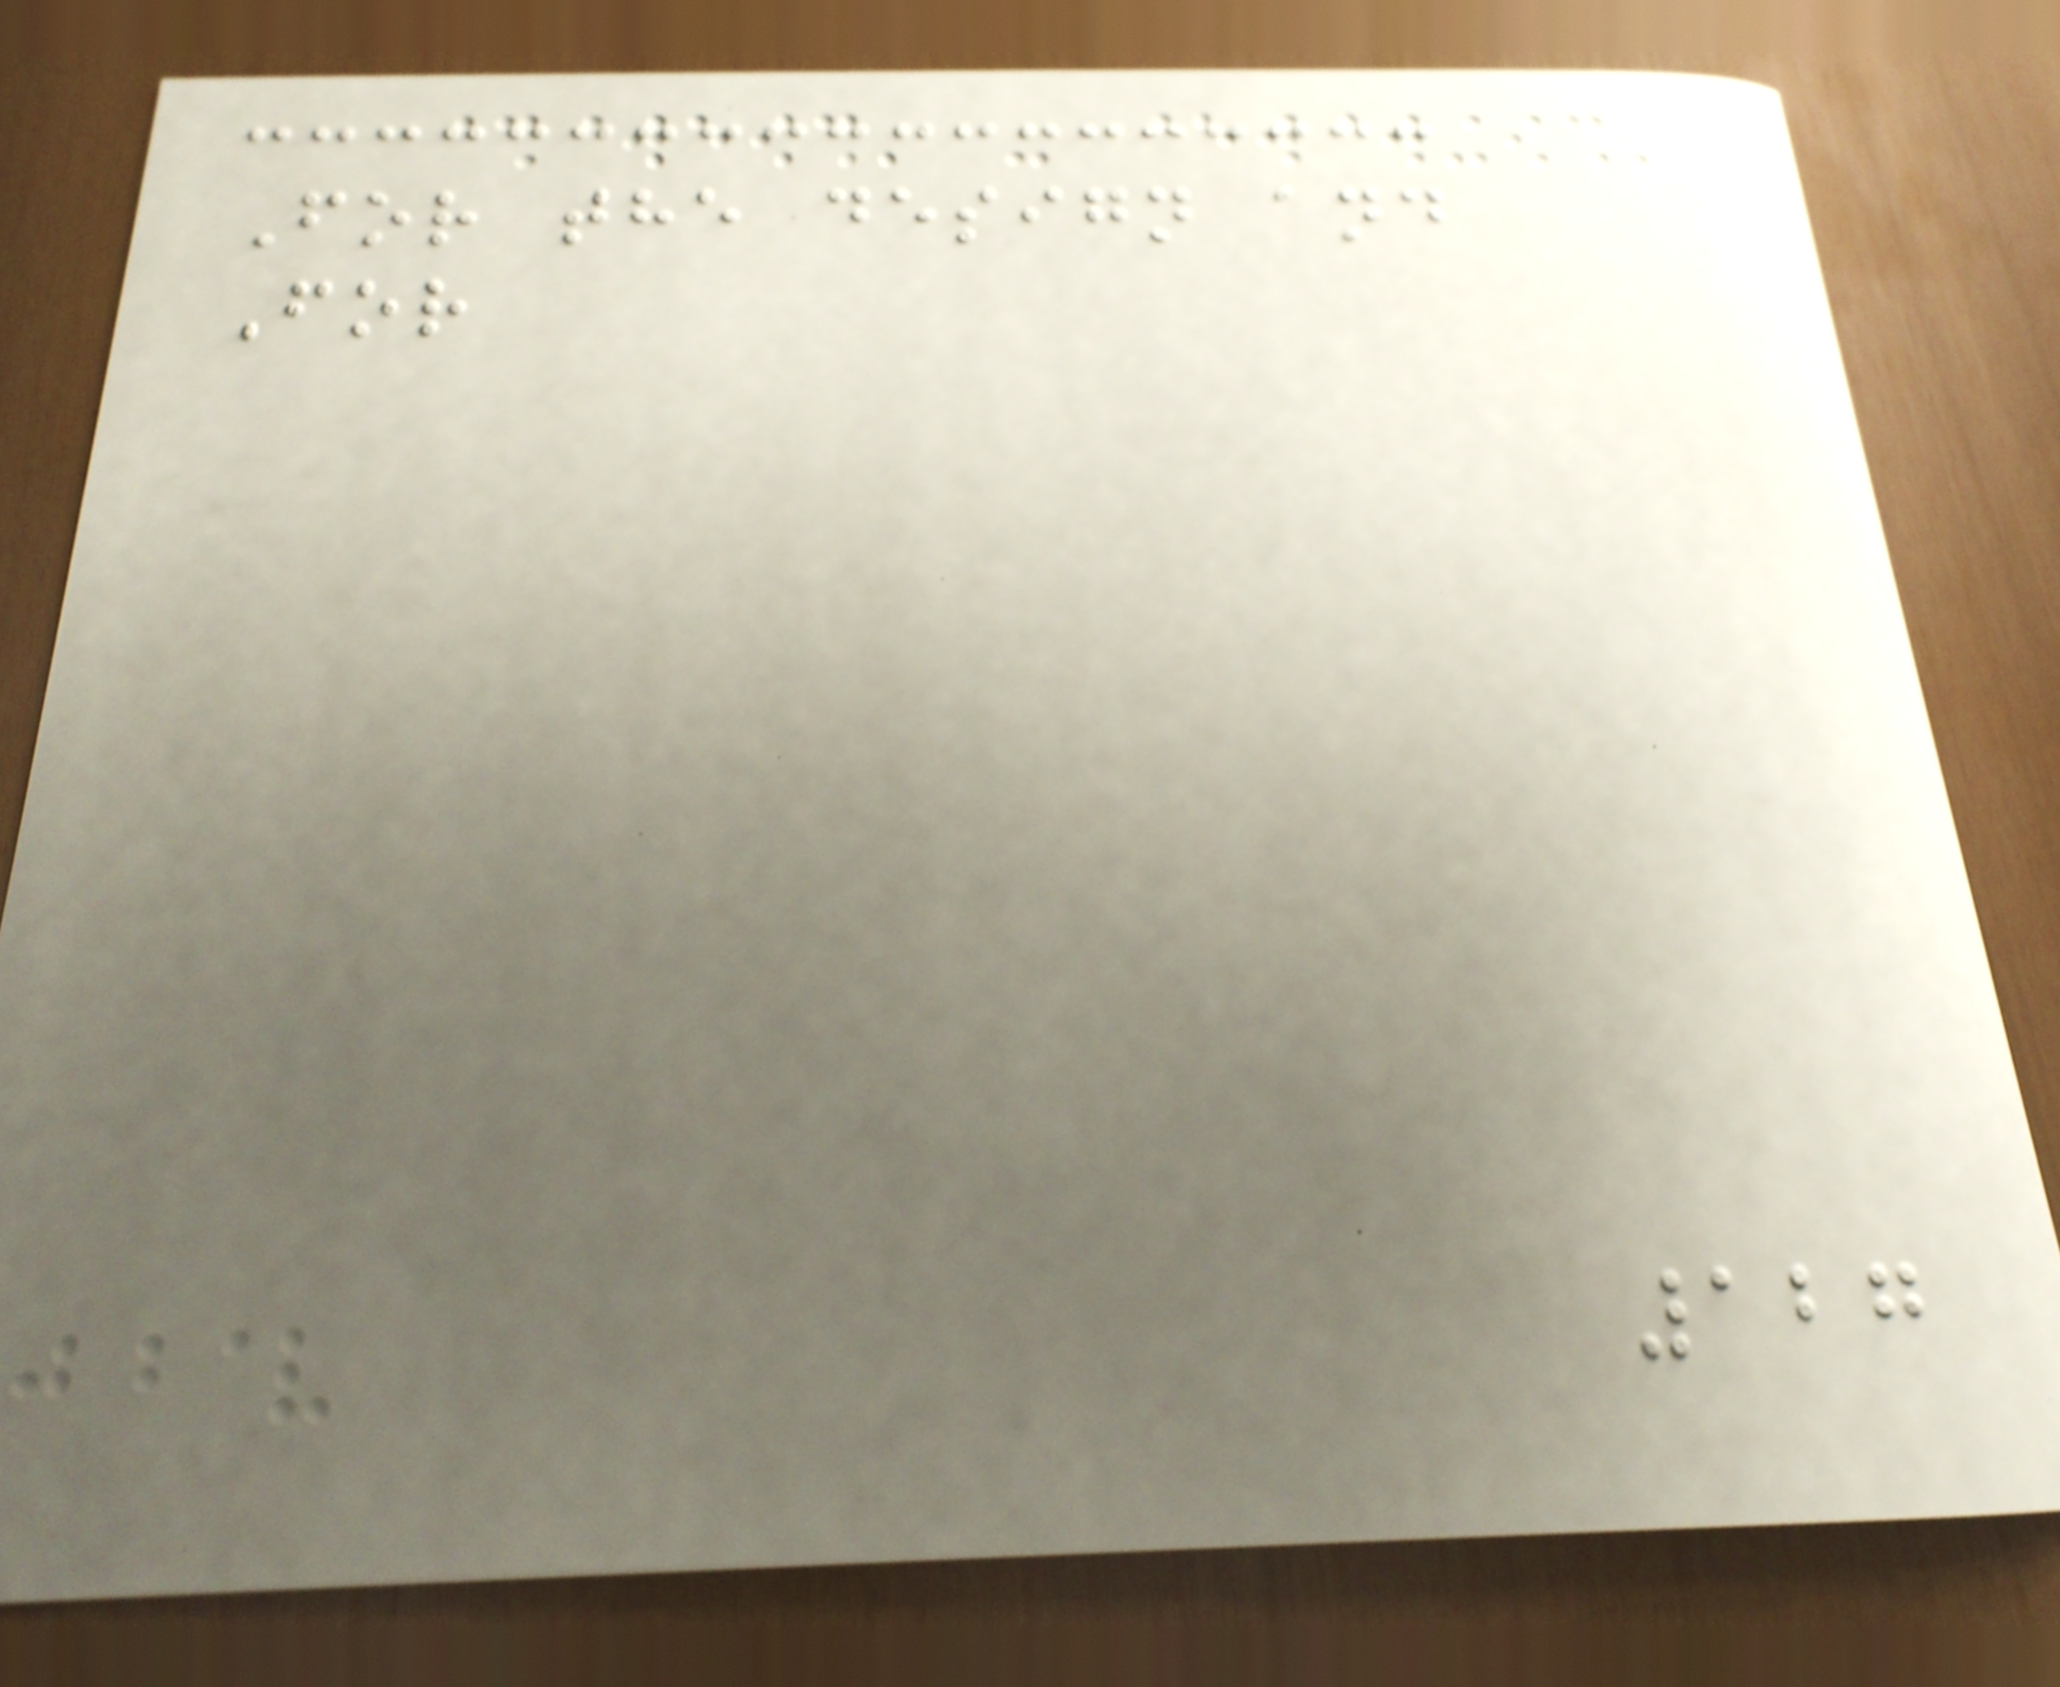For the design and
For
127
